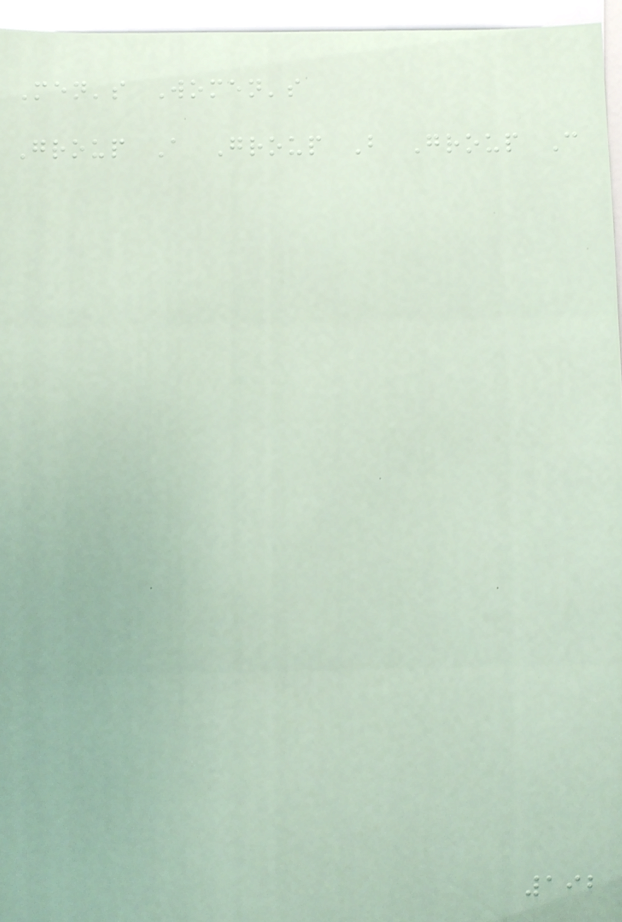Men's Women's
Group A Group B Group C
192
